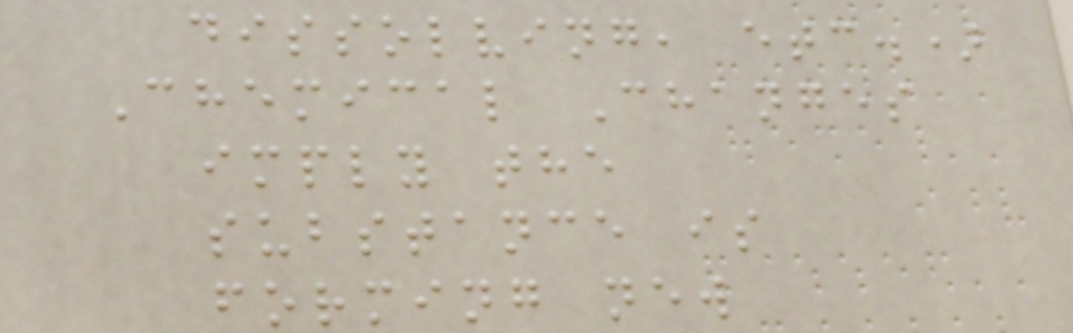dissolving, etc.)
Chemical Changes
imply the
substance is
forming new
